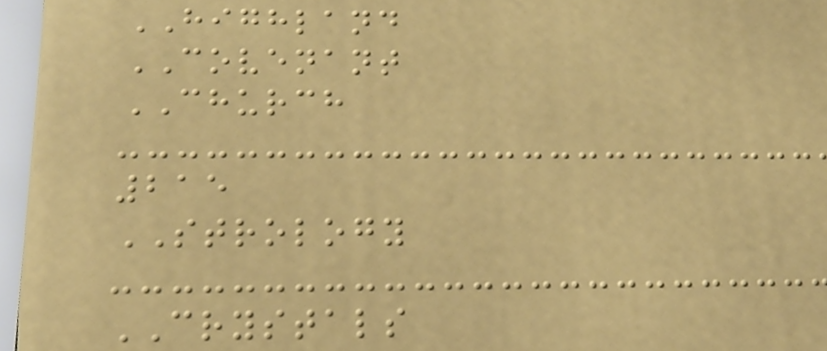HIGHLAND
COVENANT
CHURCH
215
STROLOGY
CRYSTALS
